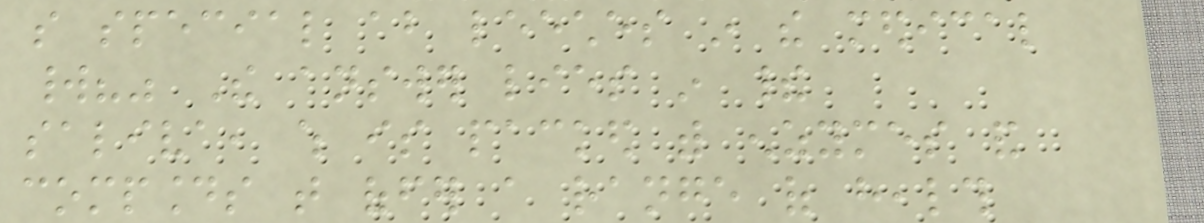so special about leeches in the medical
world?" The answer lies in their
saliva, which is packed with enzymes and
compounds that offer a range of health
